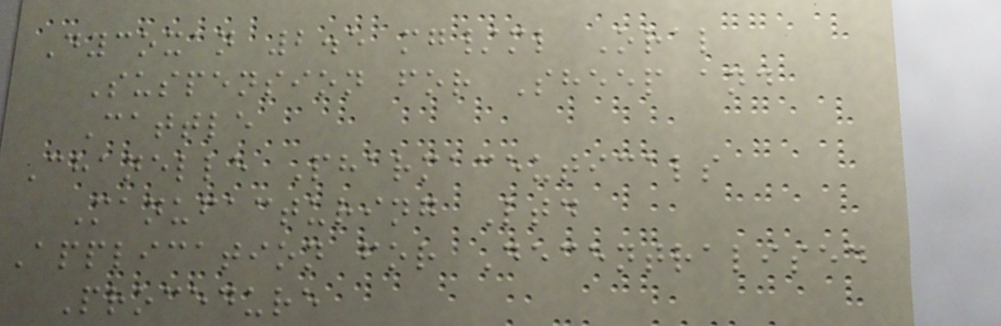Dycoxan 2.5 mg/ml Oral
Suspension for Sheep and
Cattle
Chanelle Pharmaceuticals
Manufacturing Ltd
Application for Decentralised
Procedure
